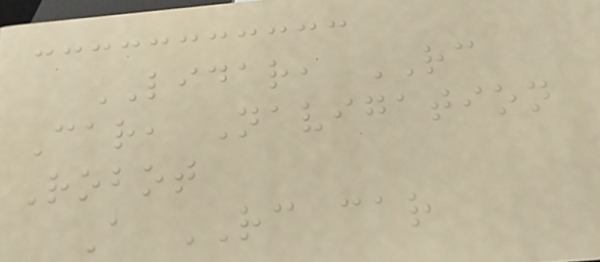LIDAR, RC
Car, Navigation
Robot
A RC car
